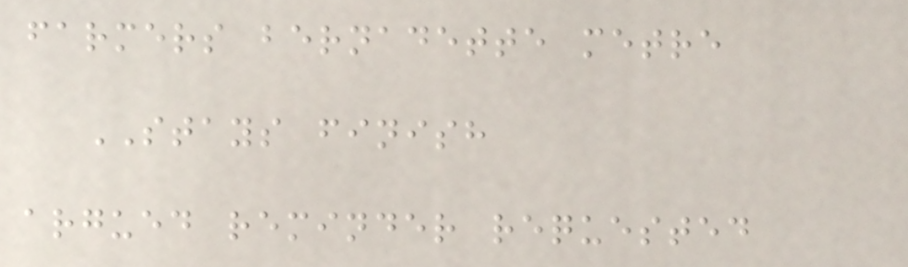farmers bernadette metre
STAYS finish
argued reminder requested
